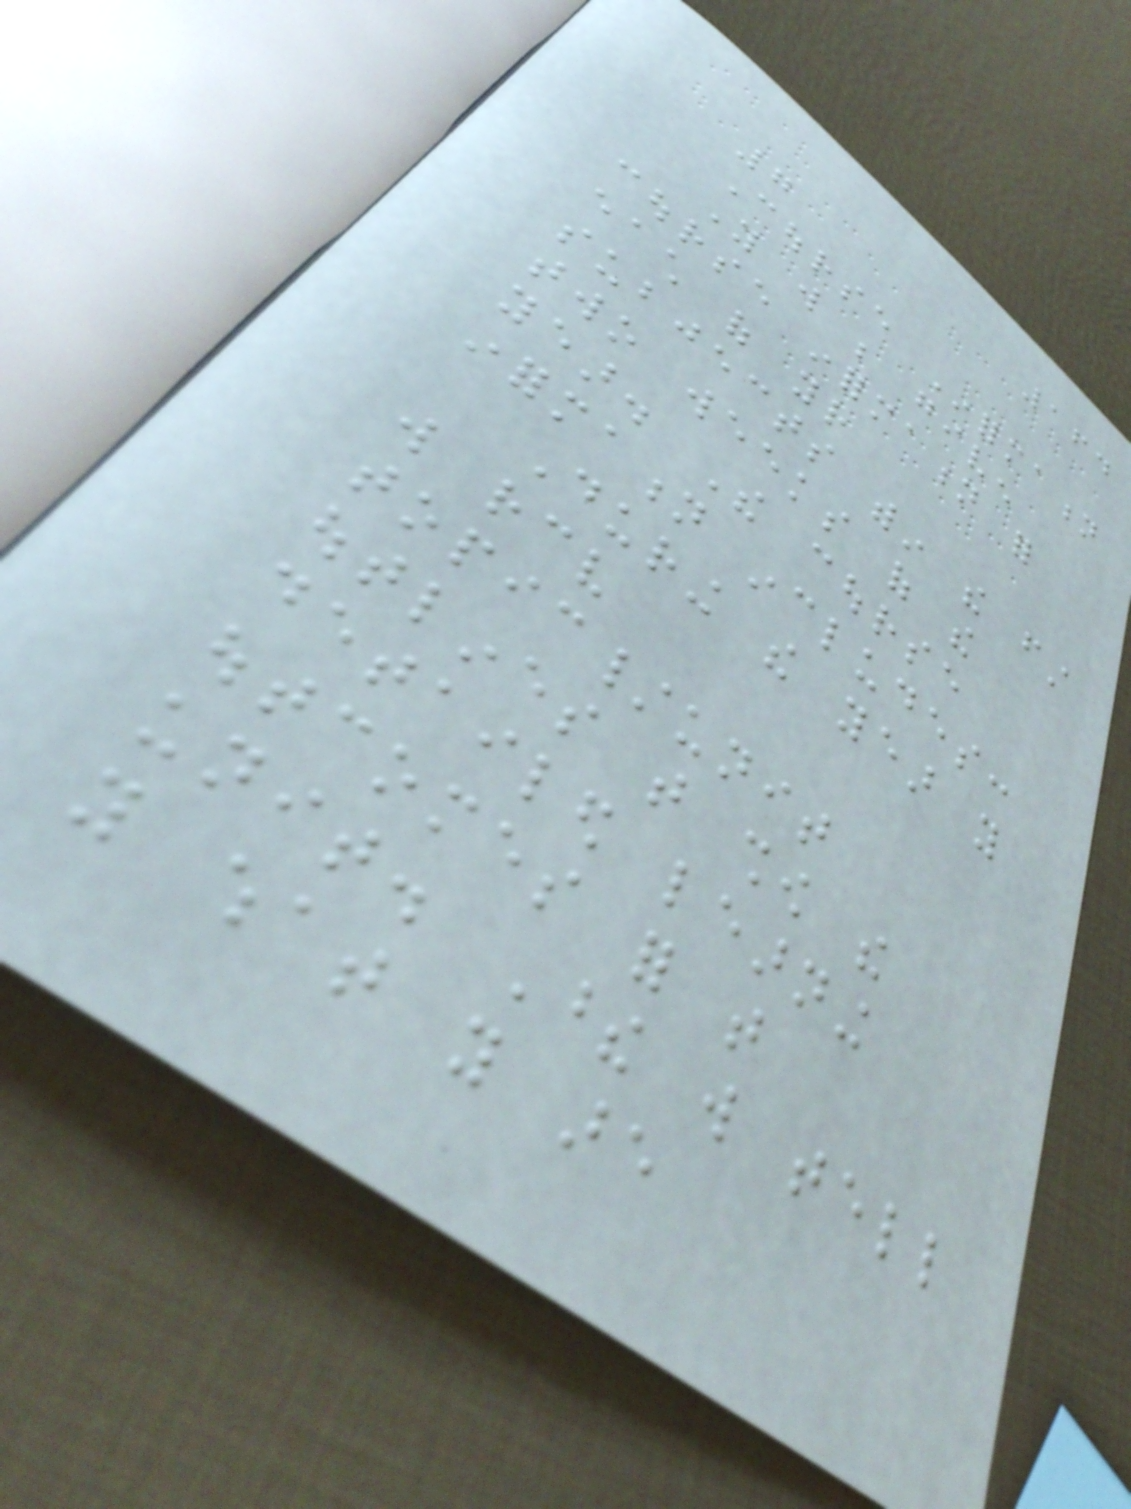164
7
Course Information
You will be given
course information for
each of your
subjects within the first
two weeks of the
year. The course
information includes:
During the year you
will receive
topic/unit
outlines that show the
detailed learning
outcomes for that
unit. These will tell
you what you are
